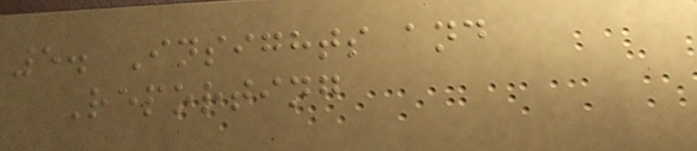5. Insights and
Reporting
